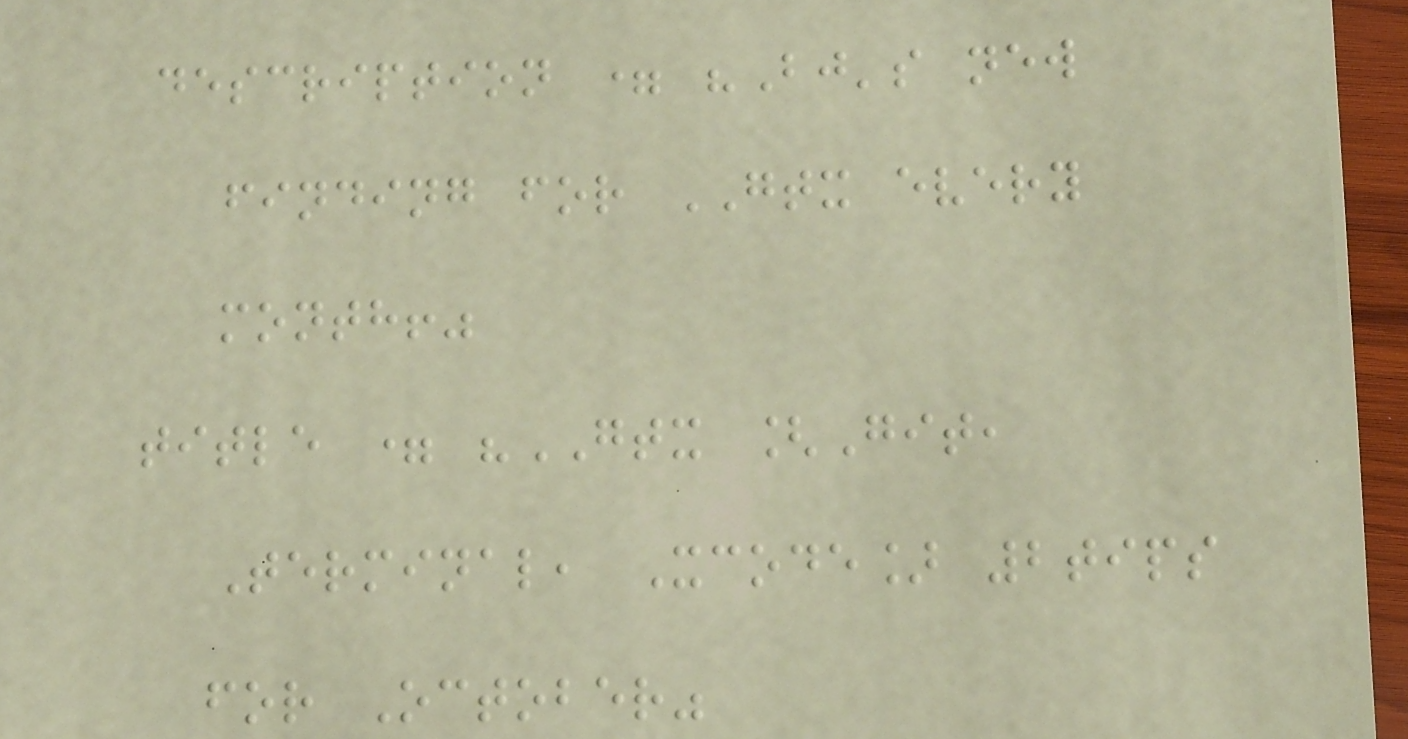description = "Bj's new
finding for GTX every
month!"
title = "GTX [Git,
Terminal, Xcode] 2tips
for October"
